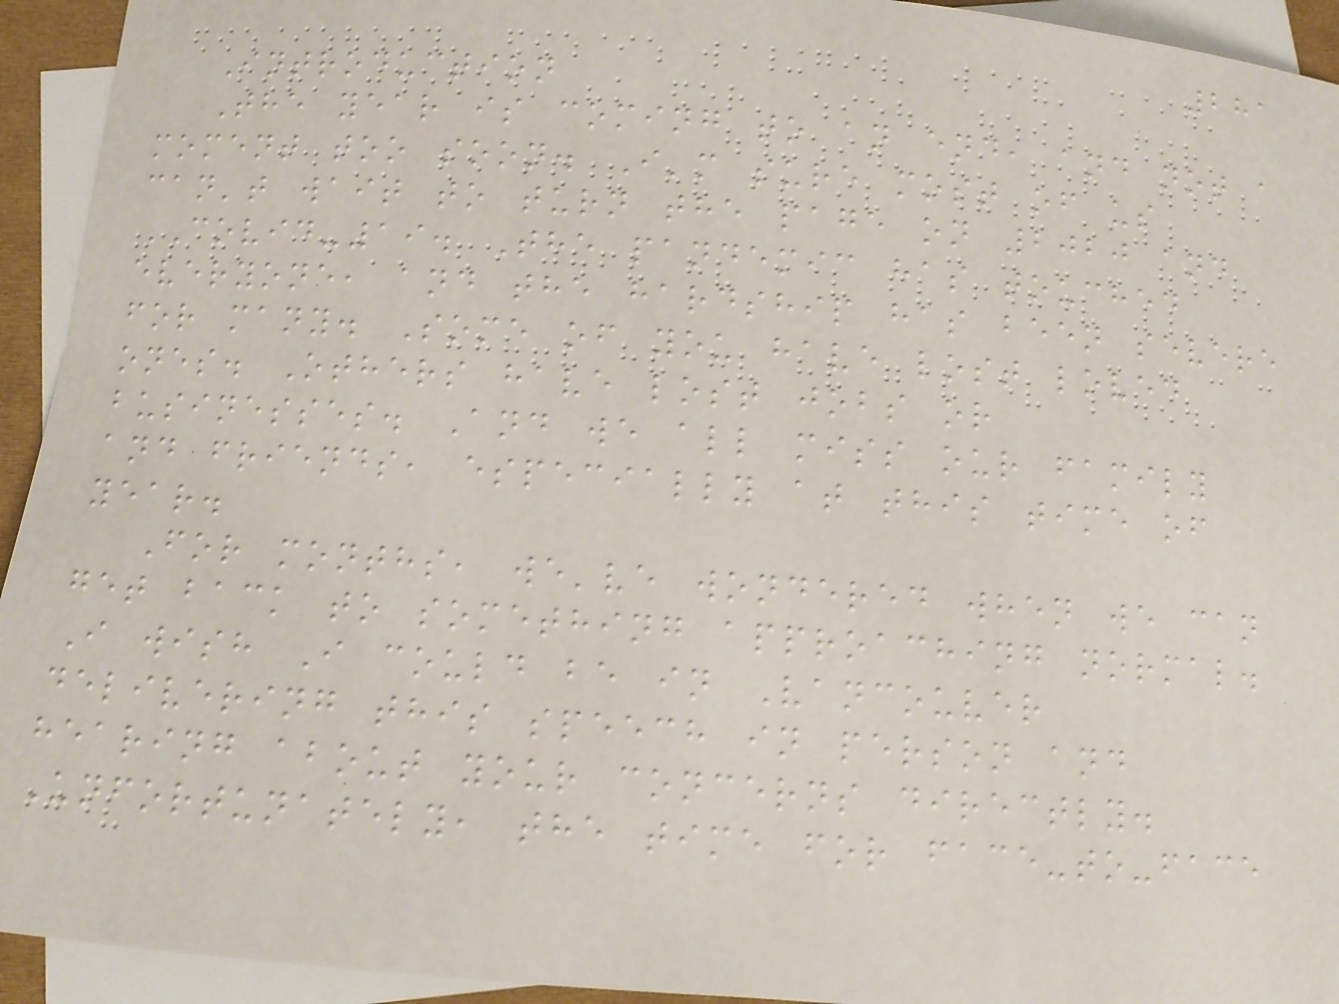281
Introduction
The year is coming to an end, and not a
moment too soon. I'm sure most of us
can't wait to turn the page on 2020 and
COVID-19. The pandemic has touched
everyone, and the hardship has been severe
for many. Some of you have lost loved
ones. Others have lost jobs or
businesses. And we all miss our family
and friends, especially at this time of
year.
For months, we've wondered when we can
get back to something approaching normal.
I wish I could be in Vancouver
delivering this speech in person and
hearing about your concerns directly.
Unfortunately, the time for face-to-face
